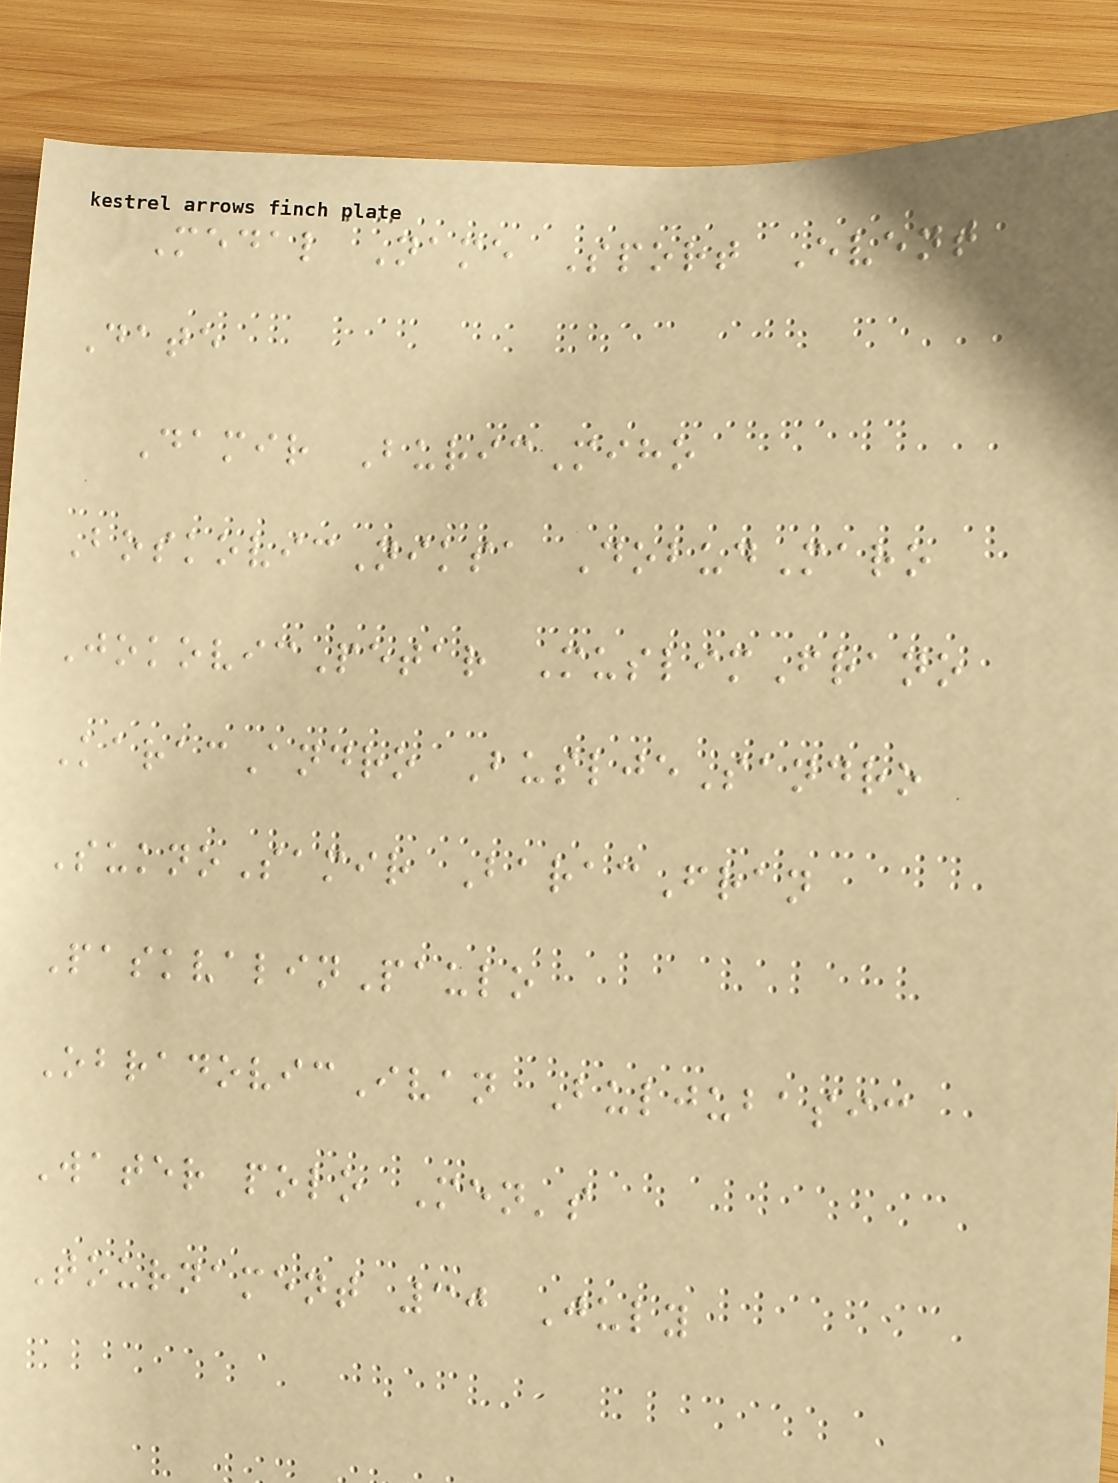Medal Name Sport Event
Date
Damir BuricMiho
BoskovicNiksa DobudMaro
JokovicPetar MuslimFrano
KaracAndro BusljeSandro
SuknoSamir BaracFran
PaskvalinPaulo
ObradovicIvan Buljubasic
Water polo Men's
Tournament 30 July
